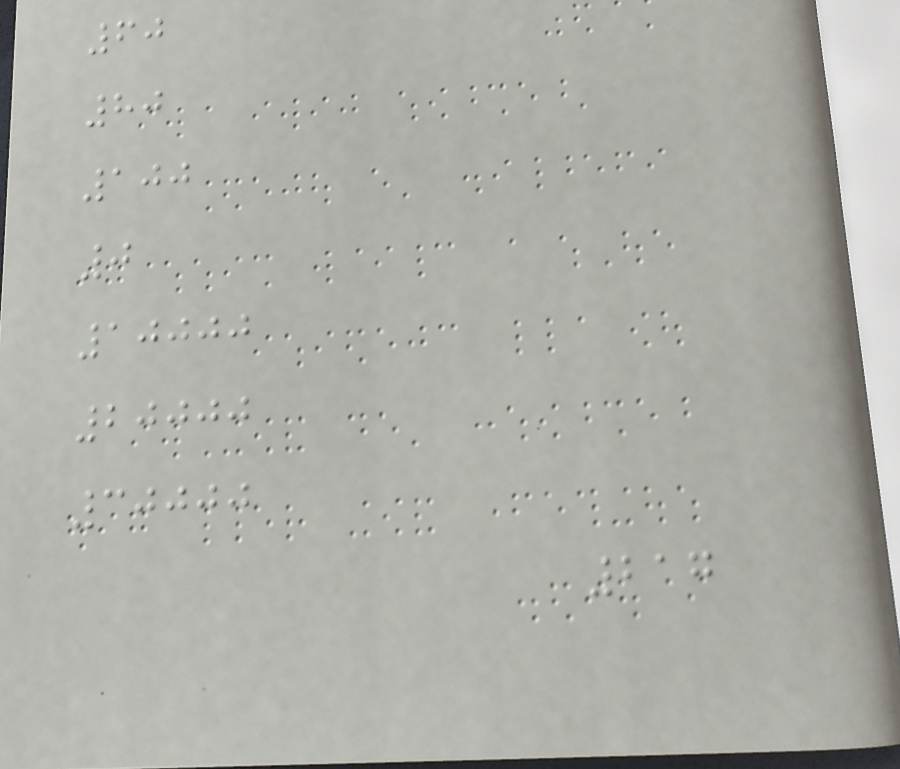60
80
100
0
10000
20000
30000
217
